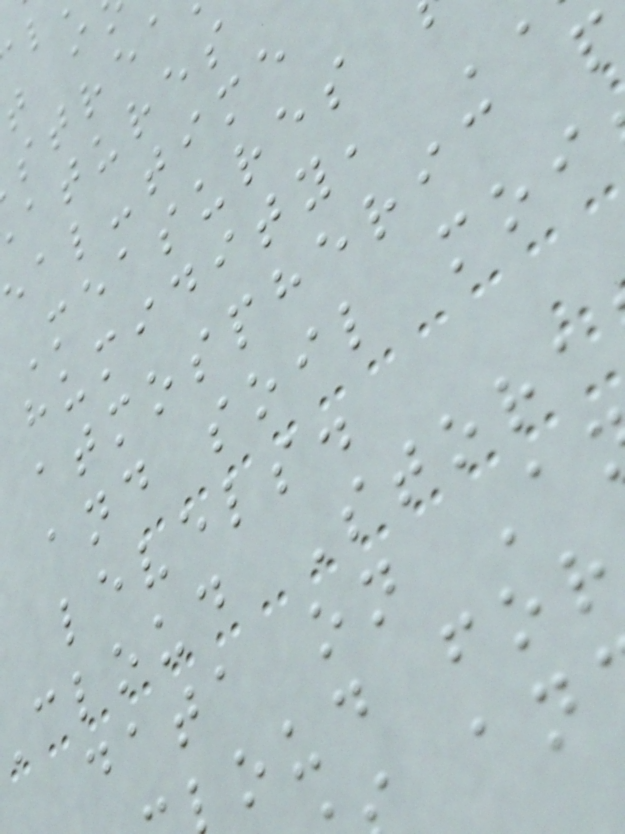atures
eal-time
Measures
humidity,
atmospheric p
and soil moi
levels.
cloud Stora
data on A
oud for
